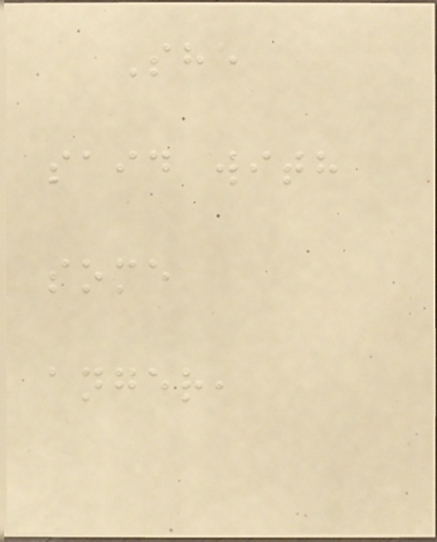She
said with
some
anger,
